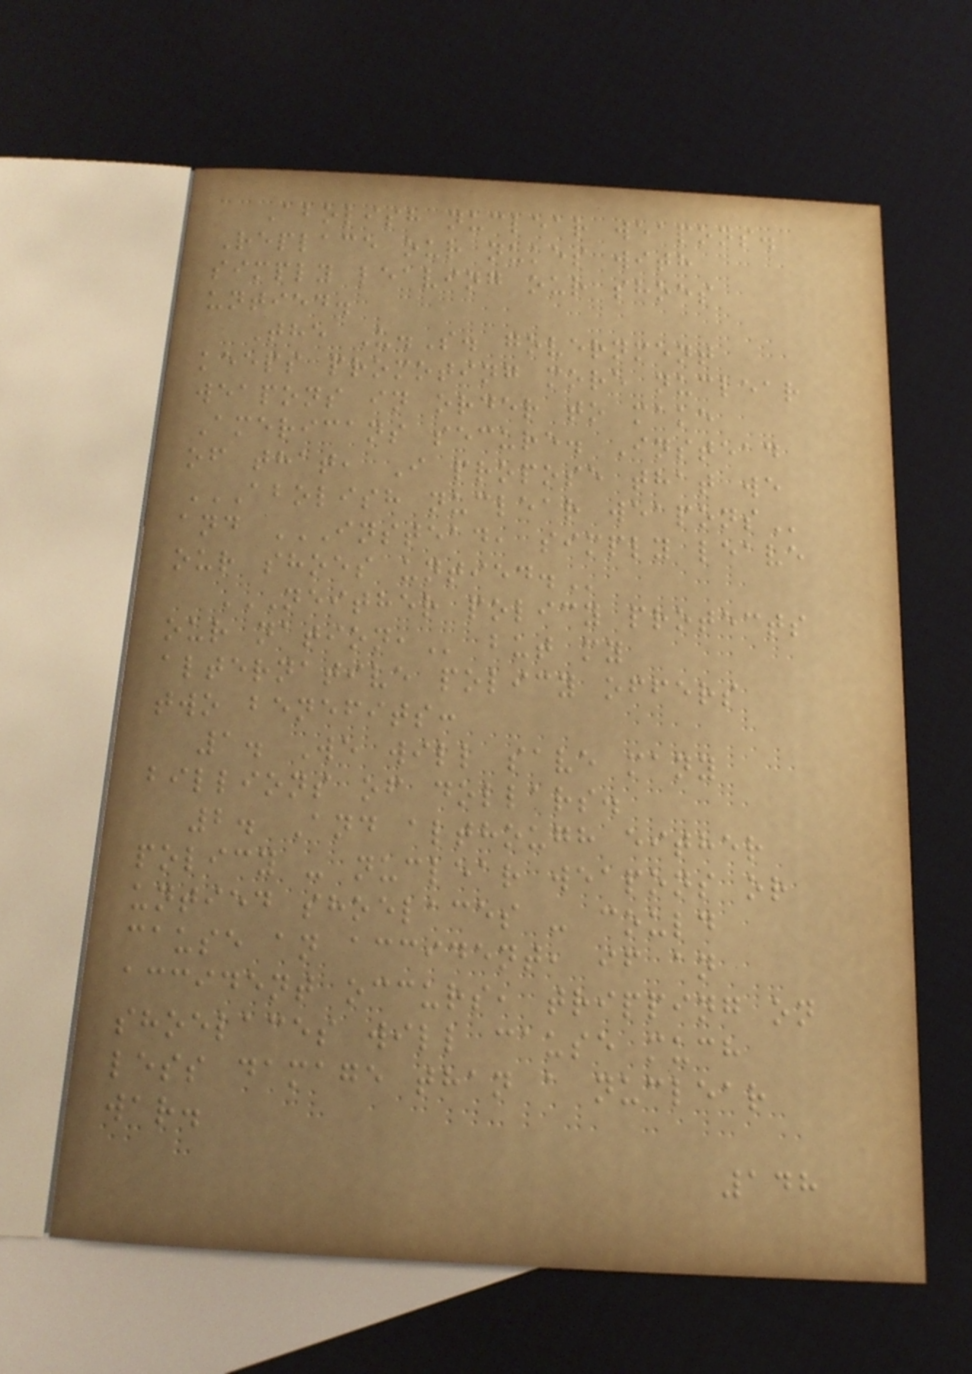Abolish nuclear weapons.
Replace our nukes with
simply leaving our shoes
untied.
The U.S. government
keeps promoting more nuclear
weapons in order to make
Americans secure. Instead
of that, I propose that we
ABOLISH NUCLEAR WEAPONS
and INSTEAD, SIMPLY LEAVE
OUR SHOES UNTIED.
NEITHER POLICY PROTECTS
OUR NATION, but my
alternative policy offers
two benefits:
1. We will save many
billions of dollars.
2. And although either
policy - nuclear weapons or
untied shoelaces - could
cause an accident, if an
accident occurs, tripping on
shoelaces will cause much
less damage than a nuclear
war.
148
